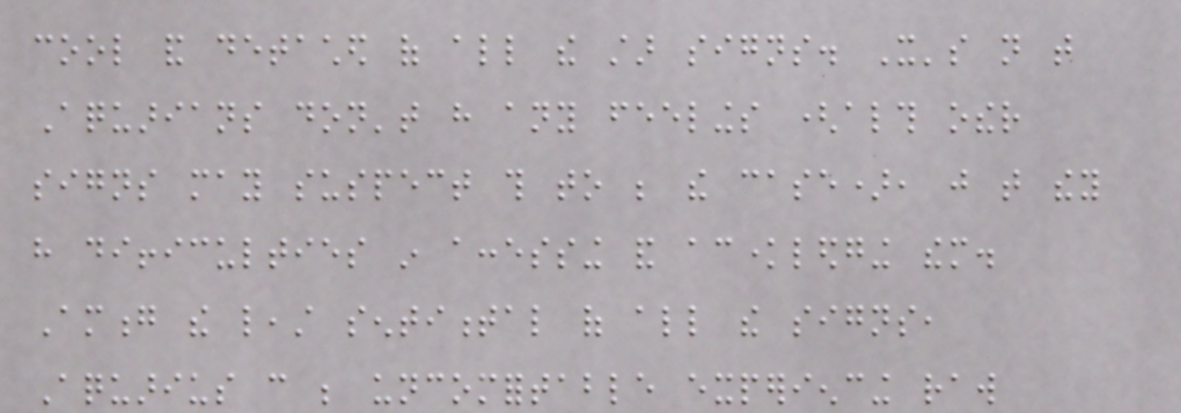cool and detached of all the star signs. It's not that
Aquarians don't have any feelings (although other
signs may suspect this to be the case), just that they
have difficulties in accessing and acknowledging them.
Among the least sentimental of all the signs,
Aquarius can be uncomfortable experiencing raw
